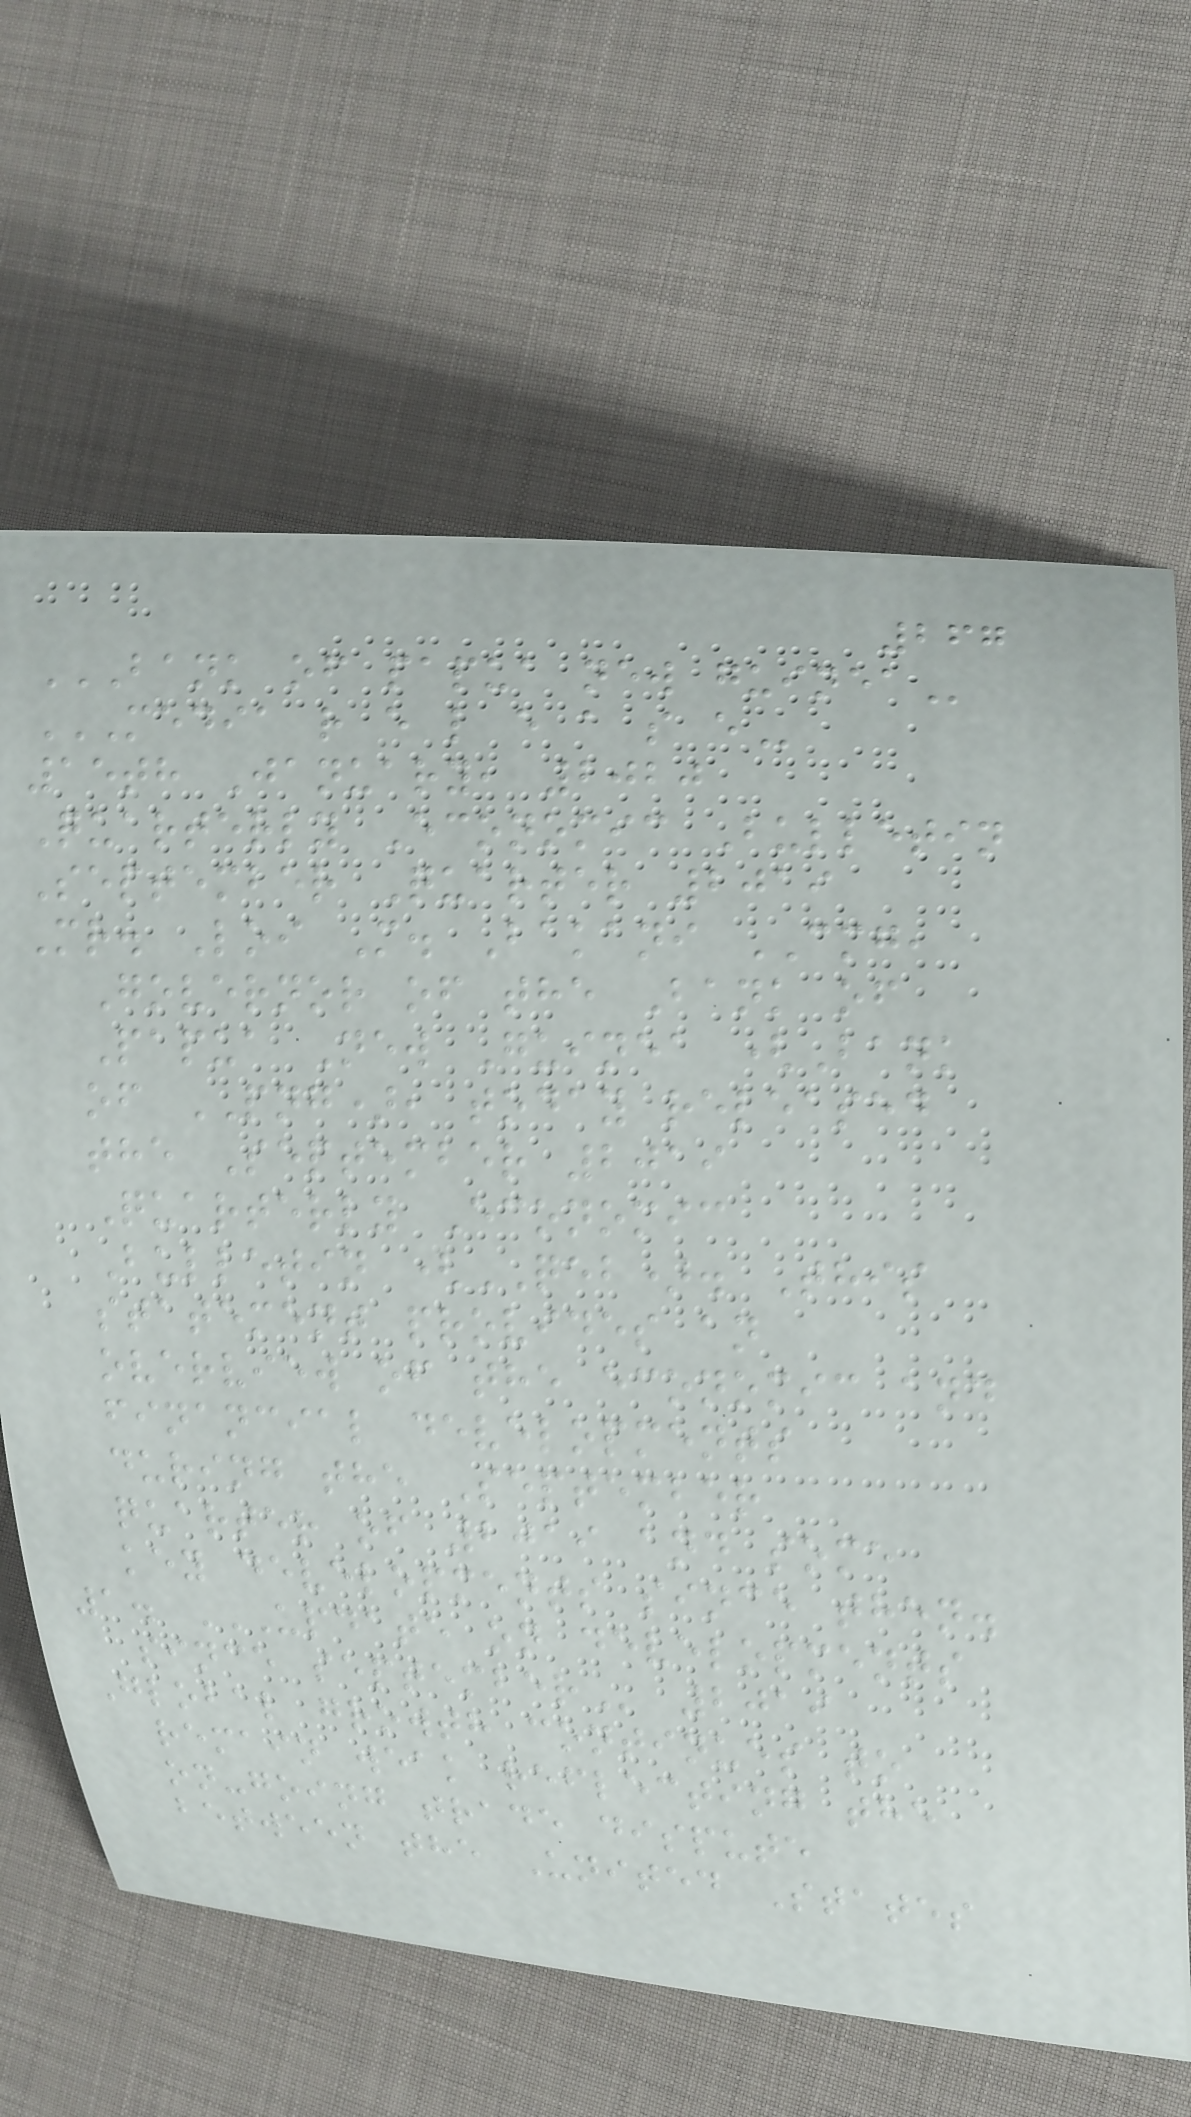267
BANK OF PAPUA NEW GUINEA
MEDIA R E L E A S E
15th January, 2020
Quarterly Economic Bulletin
September Quarter 2019
Mr. Loi M. Bakani CMG,
Governor of the Bank of
Papua New Guinea (Bank
of PNG), today released
the September 2019
Quarterly Economic
Bulletin (QEB). This
statement provides an
overview of the economic and
financial developments
during the September
quarter of 2019 and some
key developments since then.
1. UPDATE ON DEVELOPMENTS
SINCE SEPTEMBER 2019
Global growth continues to
remain weak reflecting the
on-going trade dispute
between the United States
